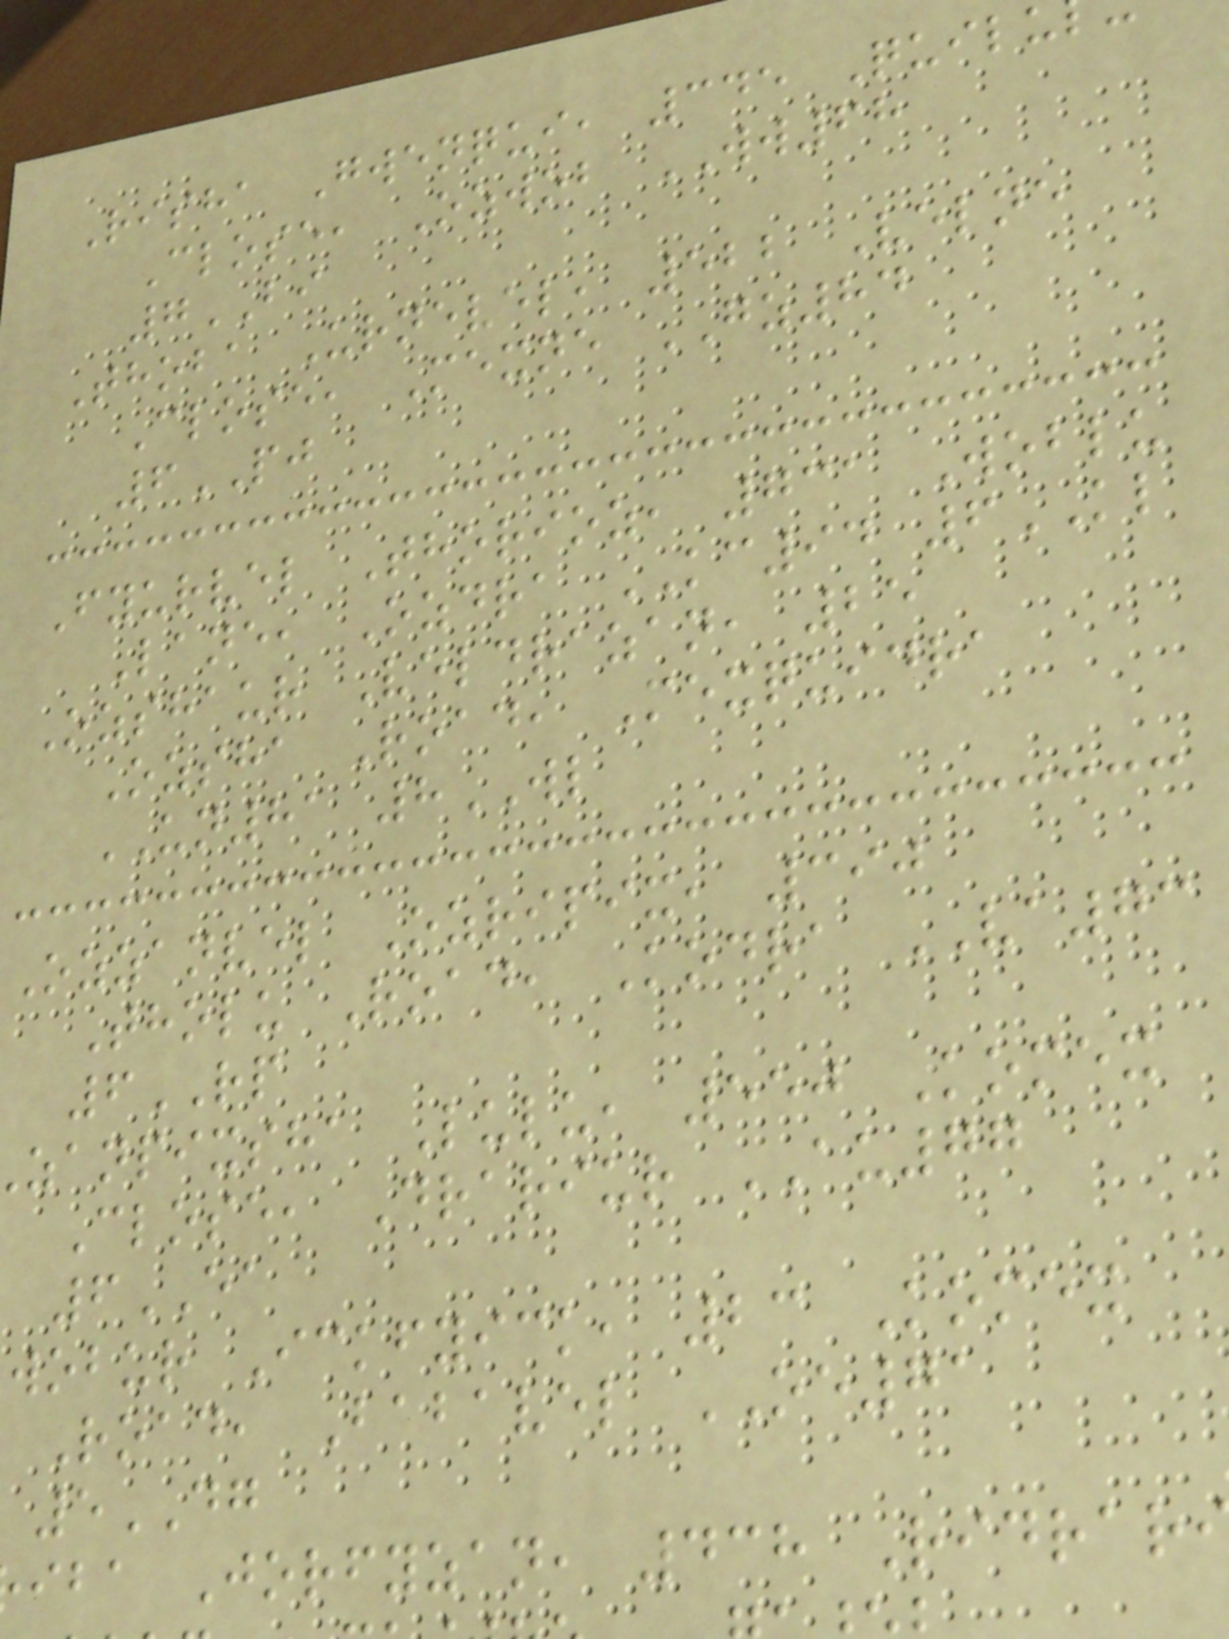Risha Gwenqui, 345 Quilu
Close, Ozwob WW68
7BI
Thoba Urnevel, 522 Velne
Close, Mexne GZ84
6PJ
Fyurvel Thorioz, 731 Woblu
Lane, Ozdra KC94 6KL
Ozshaur Veldrazan, 25
Ozsha Road, Mexquidra
UN81 8WL
Ozzanvel Ozripix, 390
Tholu Road, Kodra VA73
6RP
zanpixsha Lulu, 550 Komex
Close, Drariur AU77
6EA
wobur Ickfyick, 23 Komex
Road, Babavel OE71
5DG
iba Jorfyzan, 438 Ridrar
